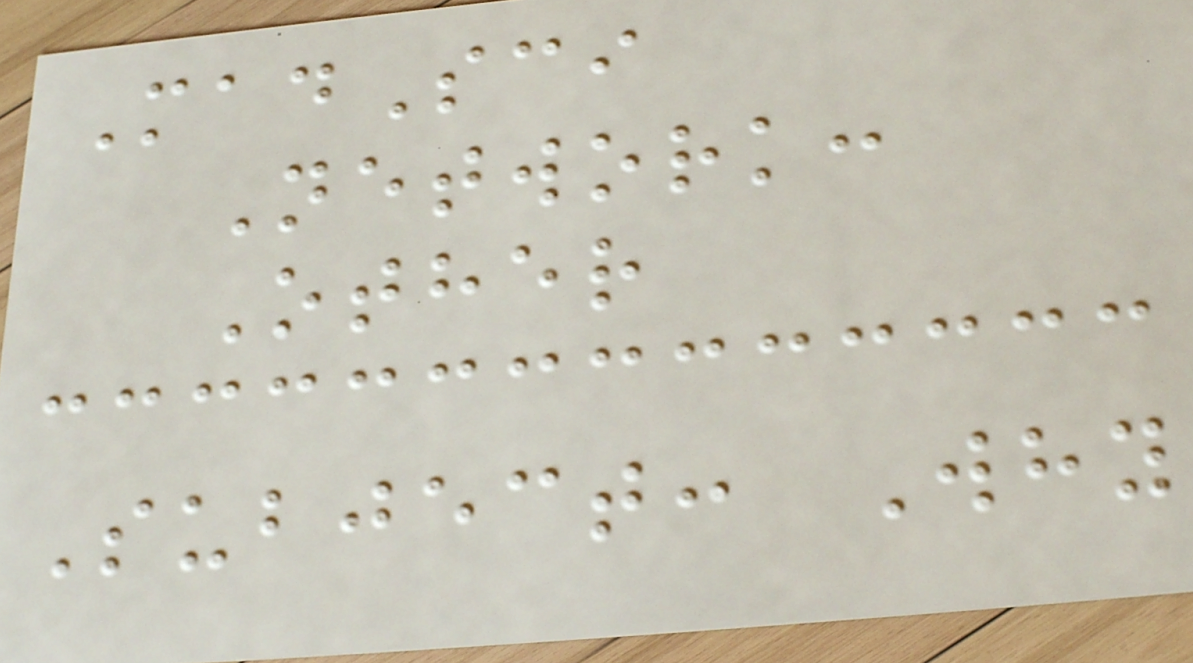MadSci
Network:
Other
Subject: Why
